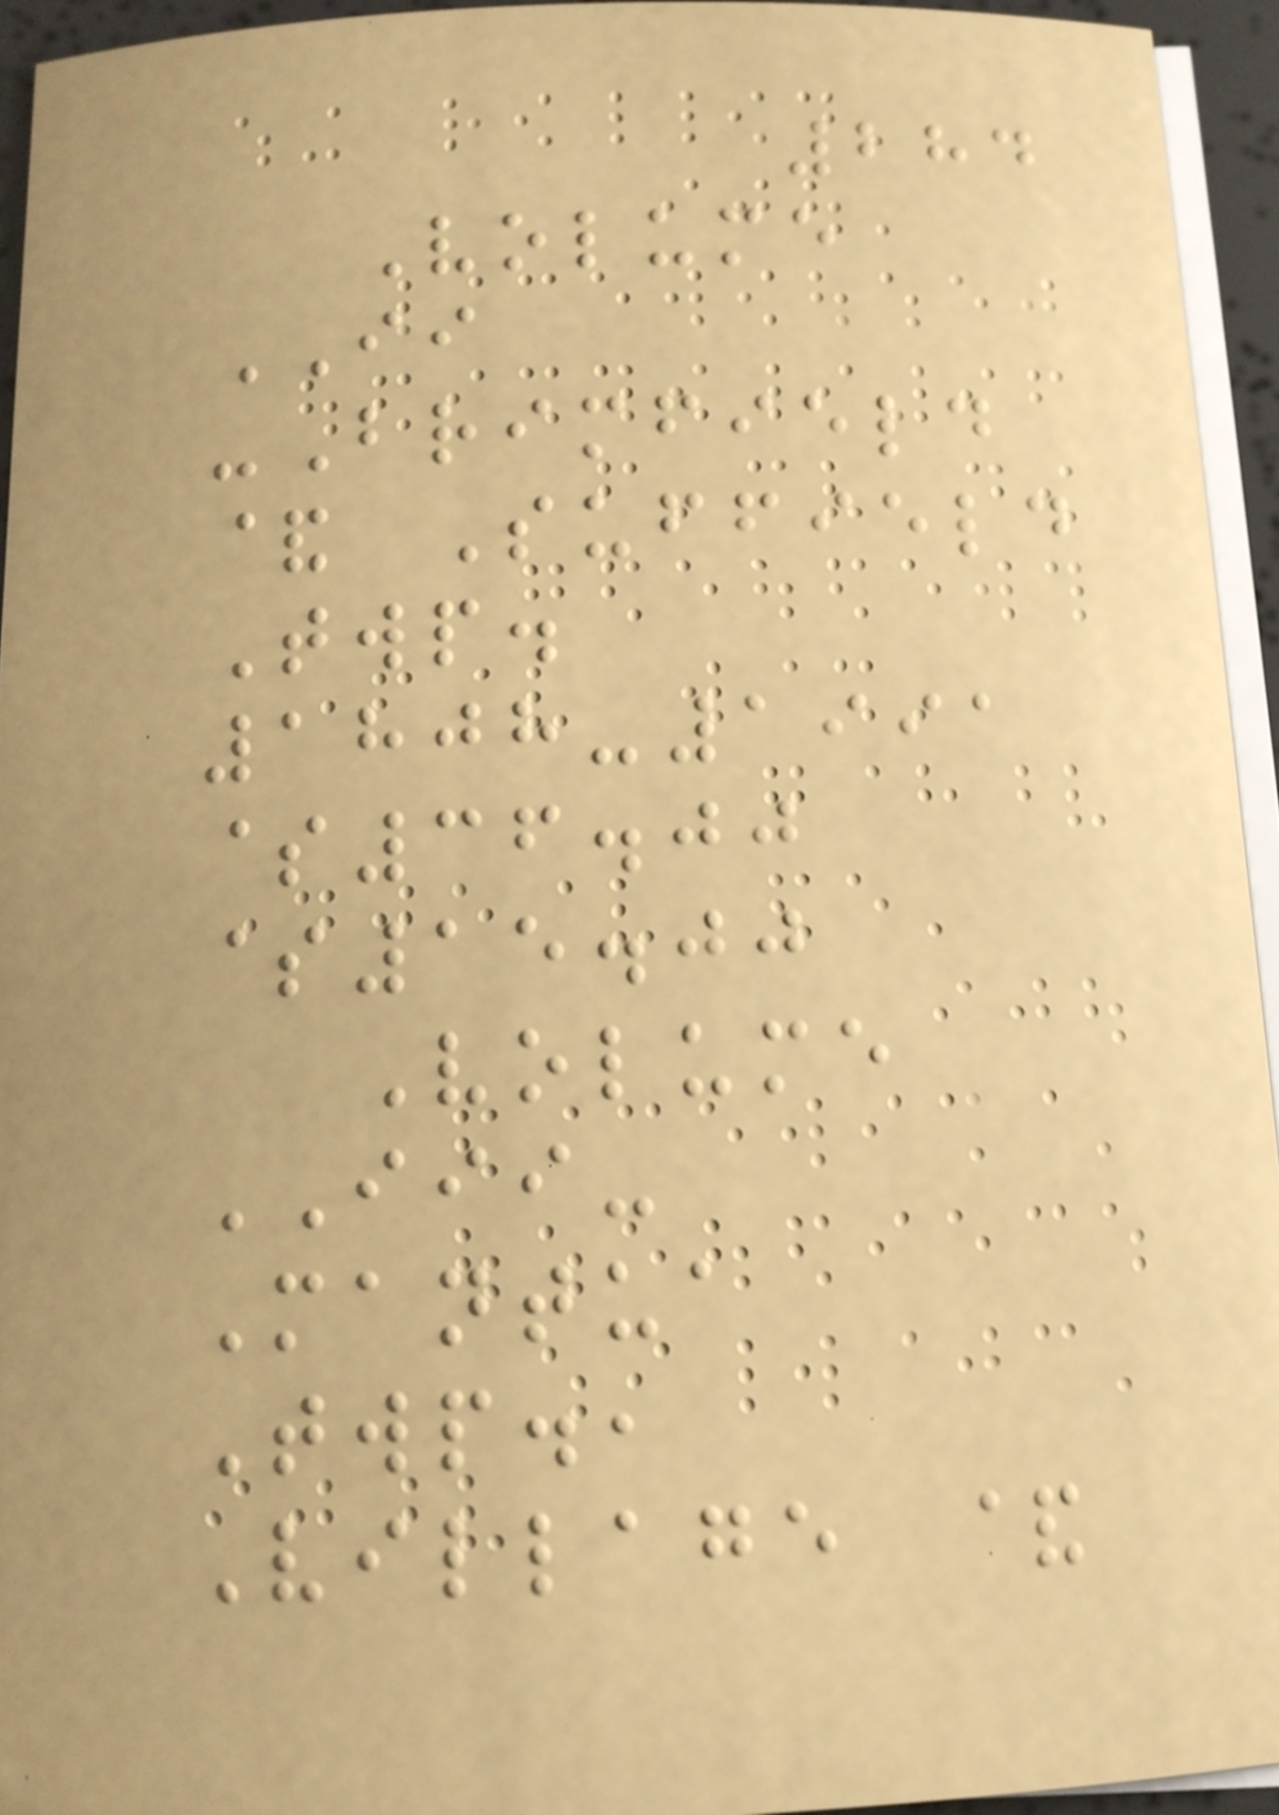284
Volume
II
-Brimfield
& Suffield
Twp.
1808-1991
$36.00
$15.00
Volume
III-
Mantua
Twp.,
Village &
